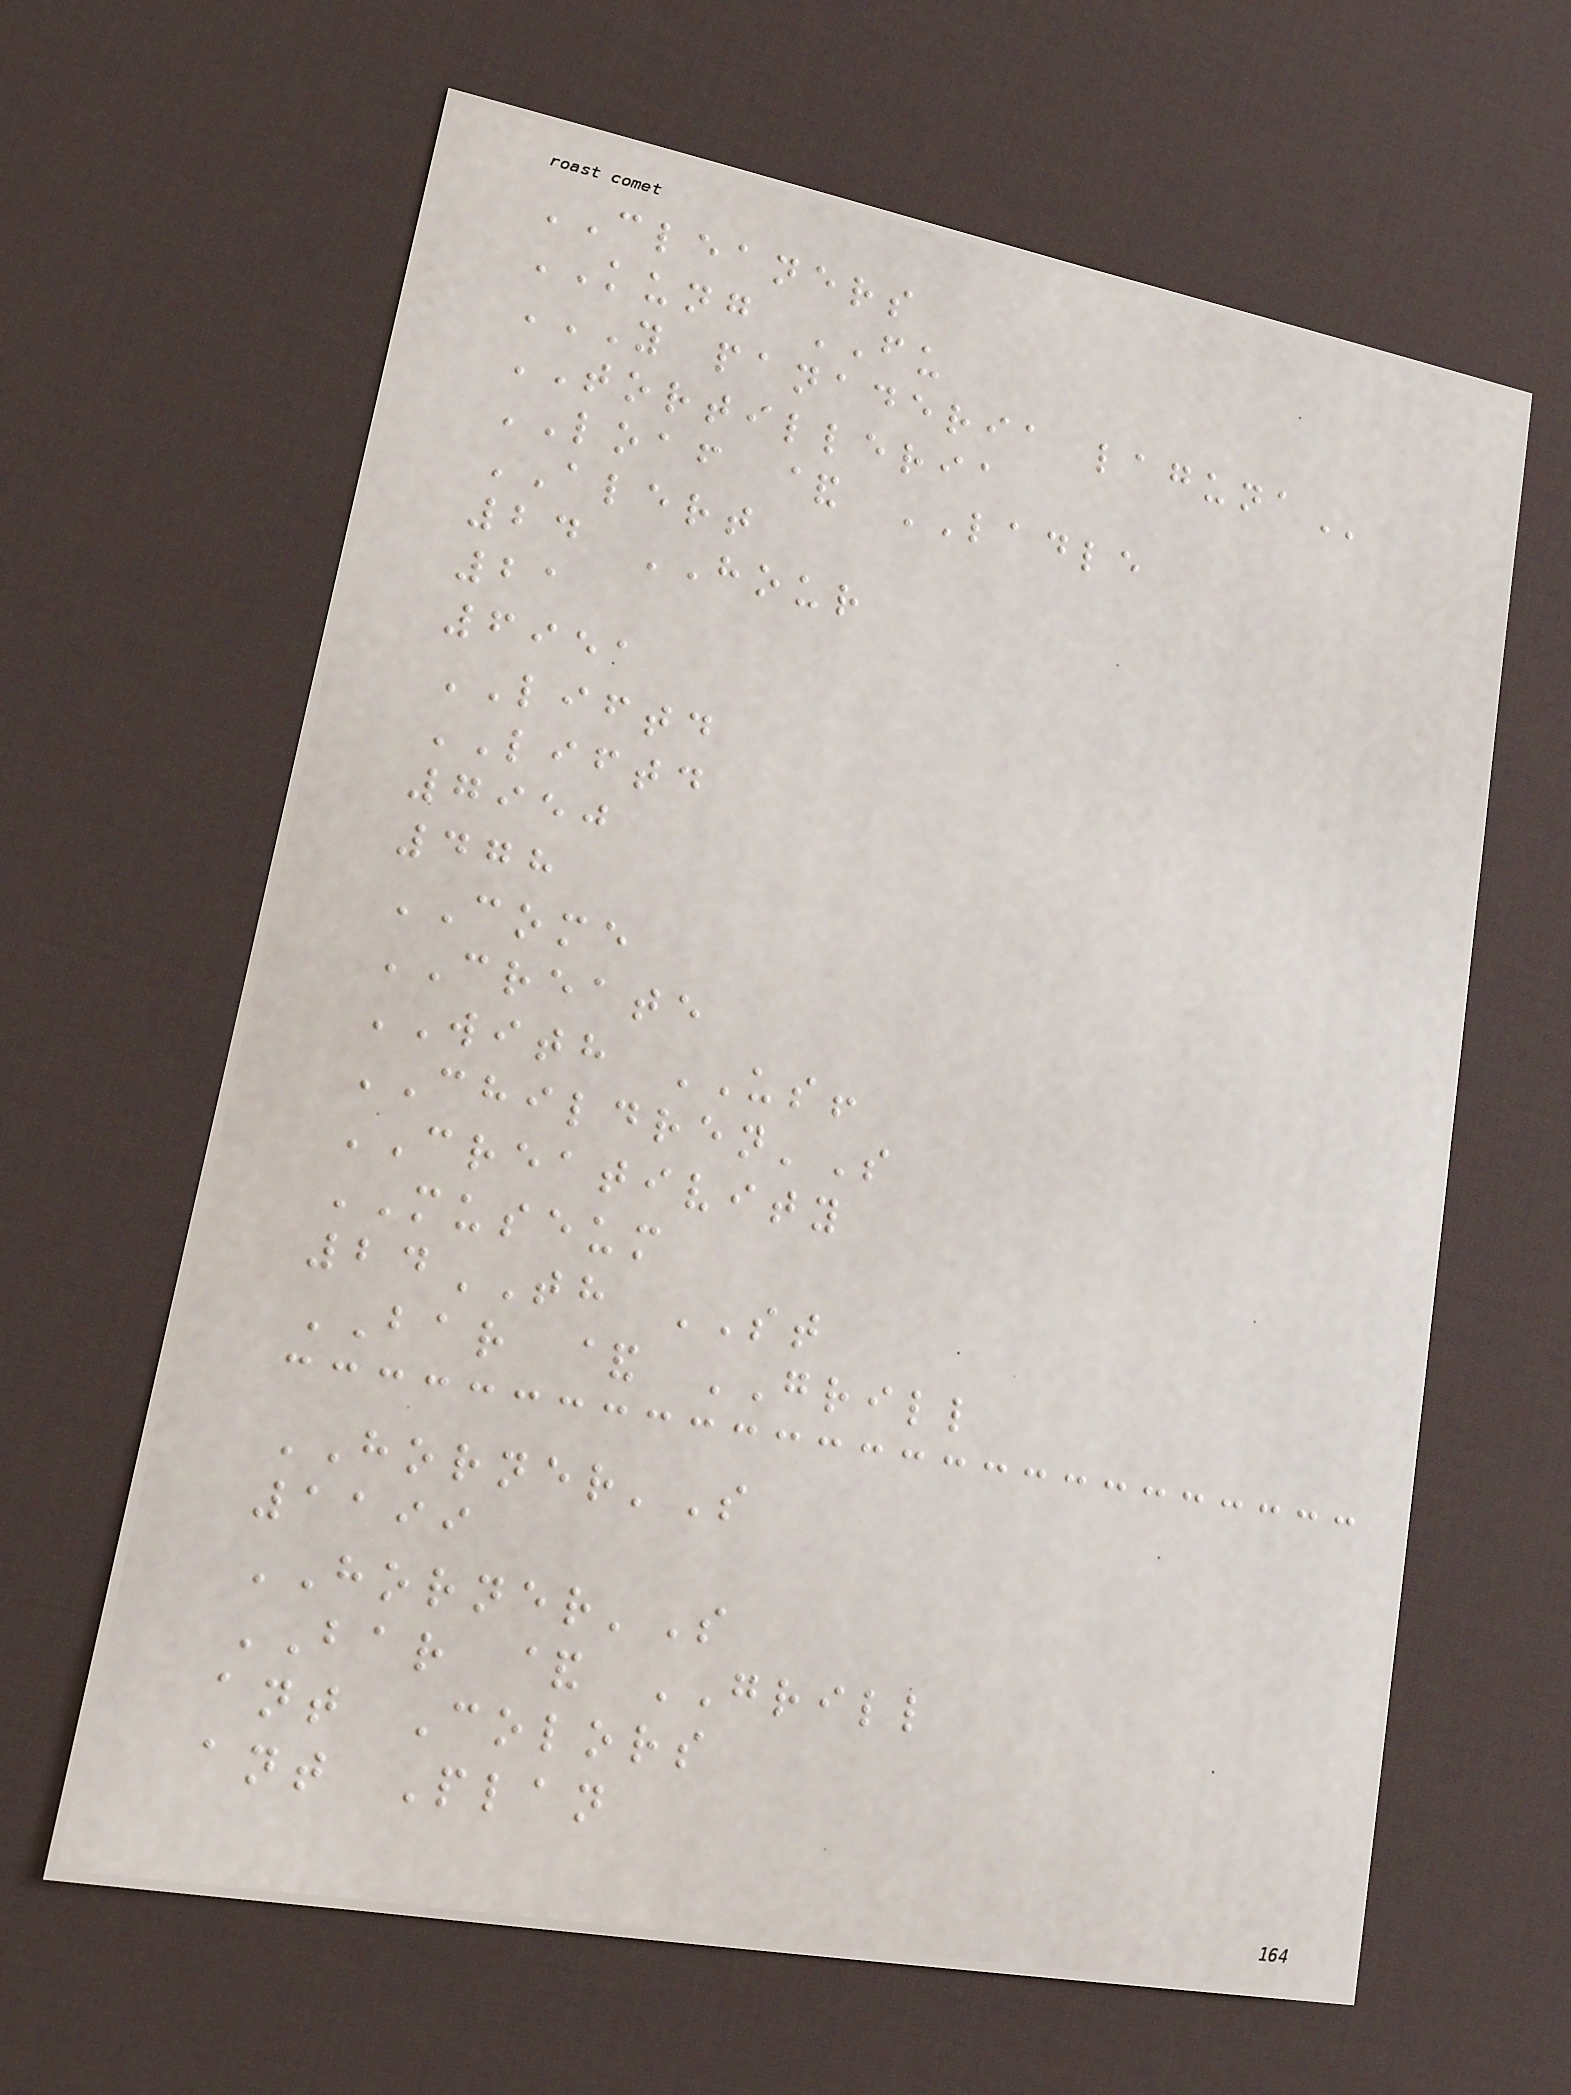CLEANERS
KUNG FU
Y PANADERIA LAGUNA
TORTILLERIA
LOAF & LADLE
ALERT
24 HOUR
21
6951
LIFTD
LIFTD
7950
478
COME
CREATE
WITH US!
CHILDREN'S
CREATIVITY
MUSEUM
24TH ST
BAR & GRILL
HORNER'S
1199
HORNER'S
BAR & GRILL
ant Colors
ant Plan
